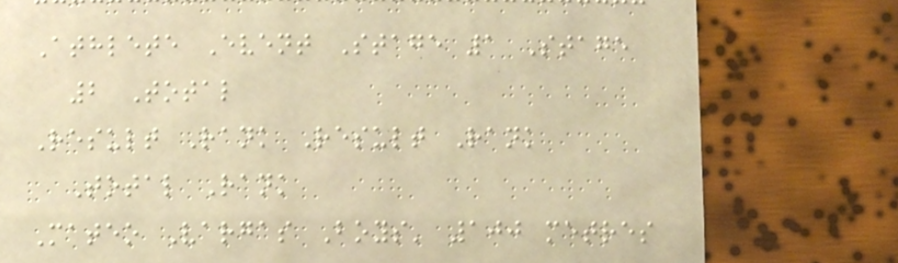Athlete Event Stage 1 Stage
2 Total
Result Rank Result Rank
Total Rank
Mateo Vargas Boys' 100 metres
